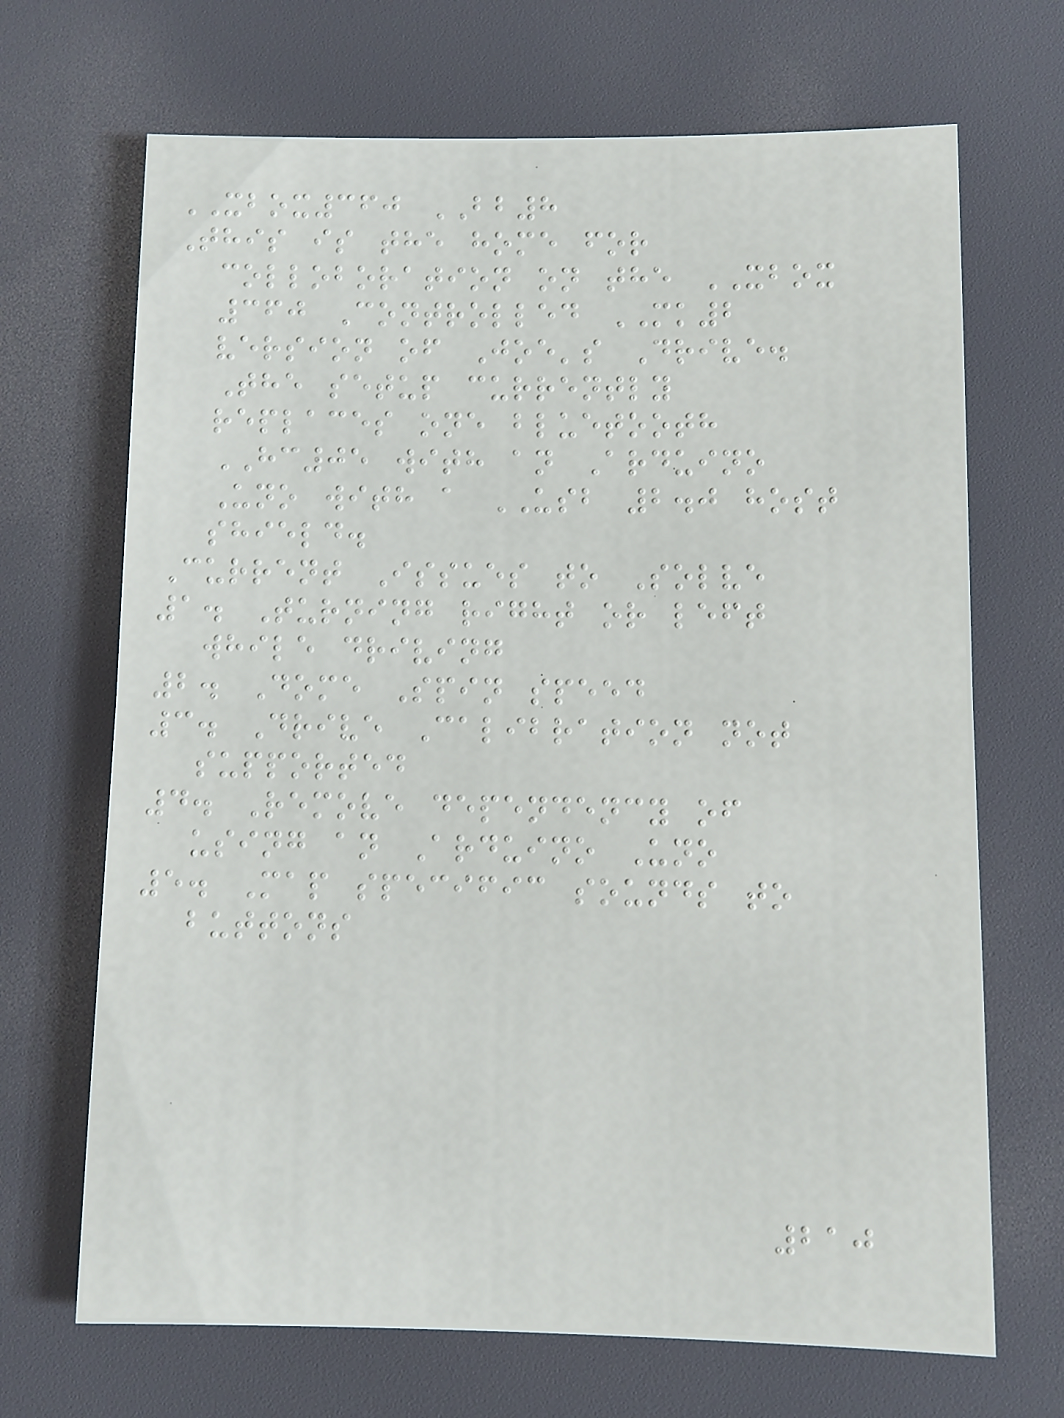XBOX360 BB8
This is the home for
colloboration on the XBOX
360 Controlled MK2
version of Joe's Drive.
The setup currently
replaces one bluetooth
HC05 with an Arduino
Uno with a USB 2.0 host
shield.
Current Issues to Solve
1. Turning right or left
while driving
2. Dome Spin speed
3. Drive Calibration not
supported
4. Remove dependency of
using an Arduino Uno
5. Map specific sounds to
buttons
210
